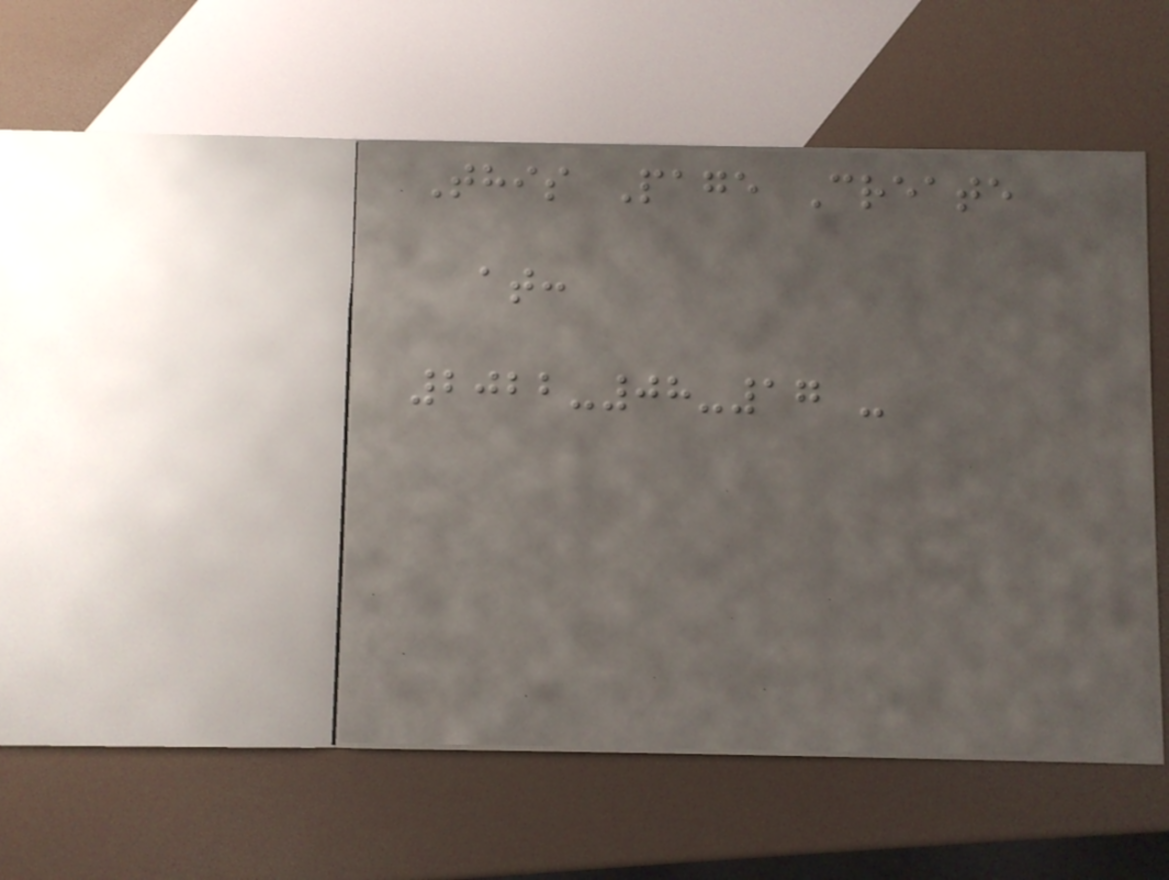This Page Create
at:
2022-08-17 -
